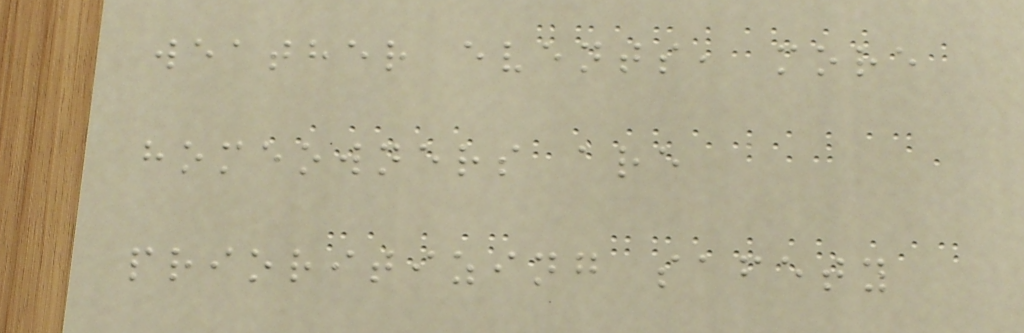weather events, more
homeowners are
prioritizing safety
